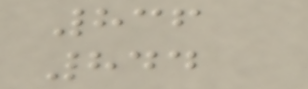836
844
